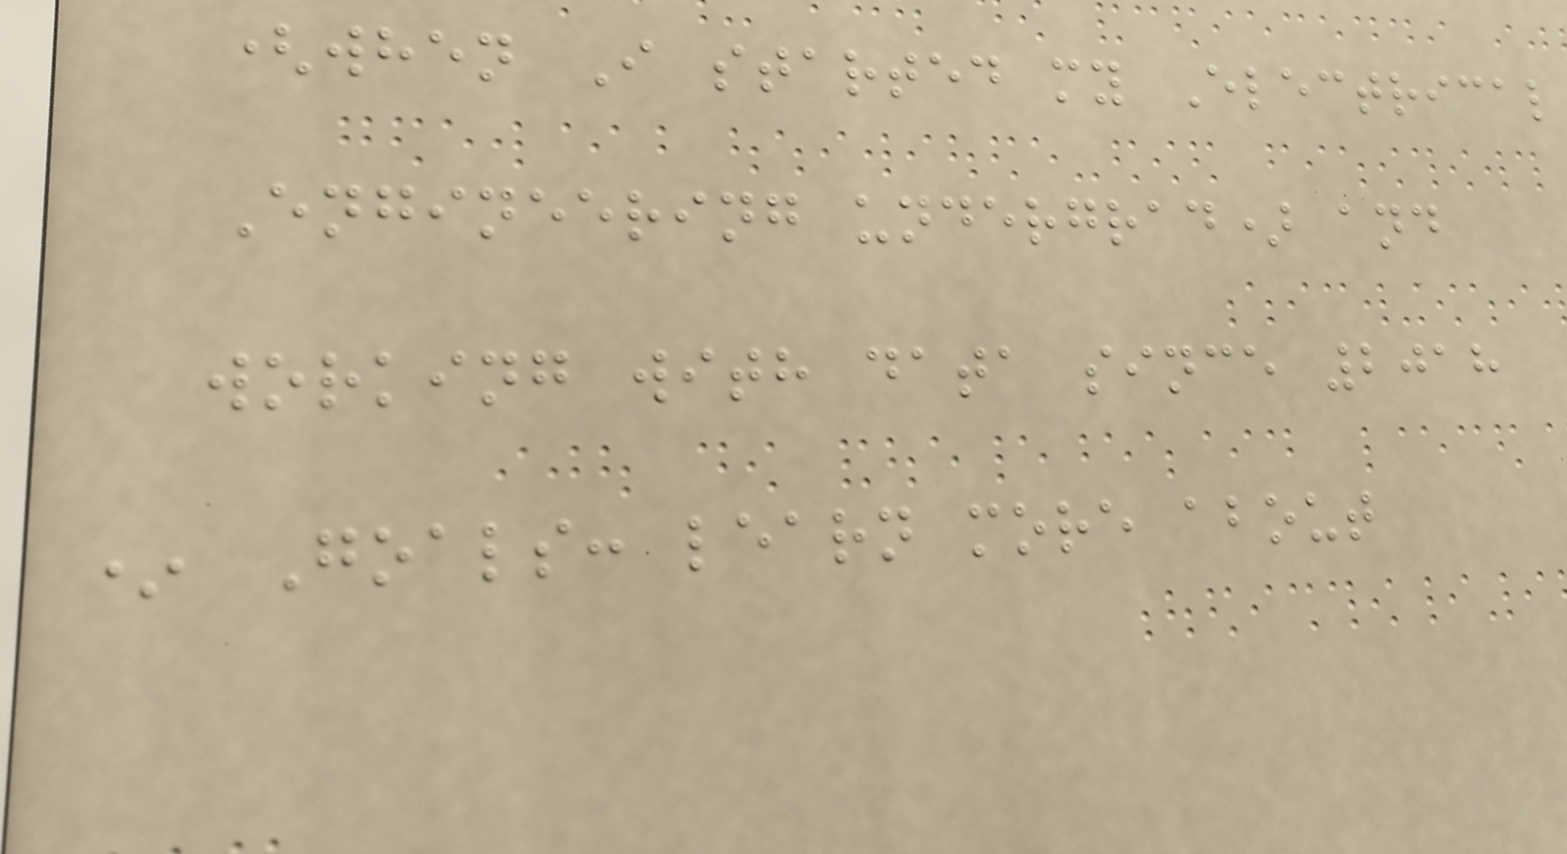(when I started my Electrical
Engineering undergrad) and
working with data since 2018
* Goals: learn more about
